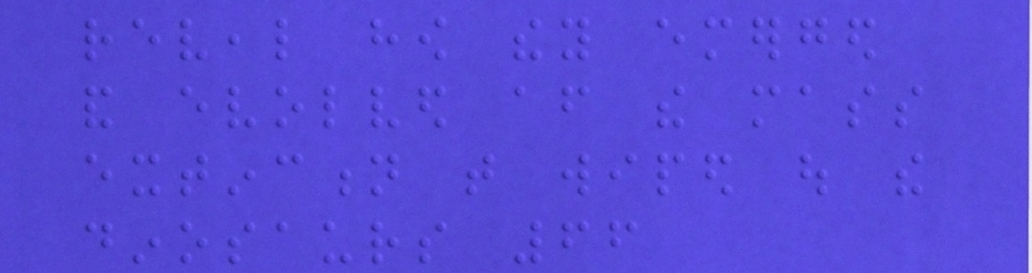reveal how they emerged
and evolved after the mass
extinction that wiped out the
dinosaurs 66
